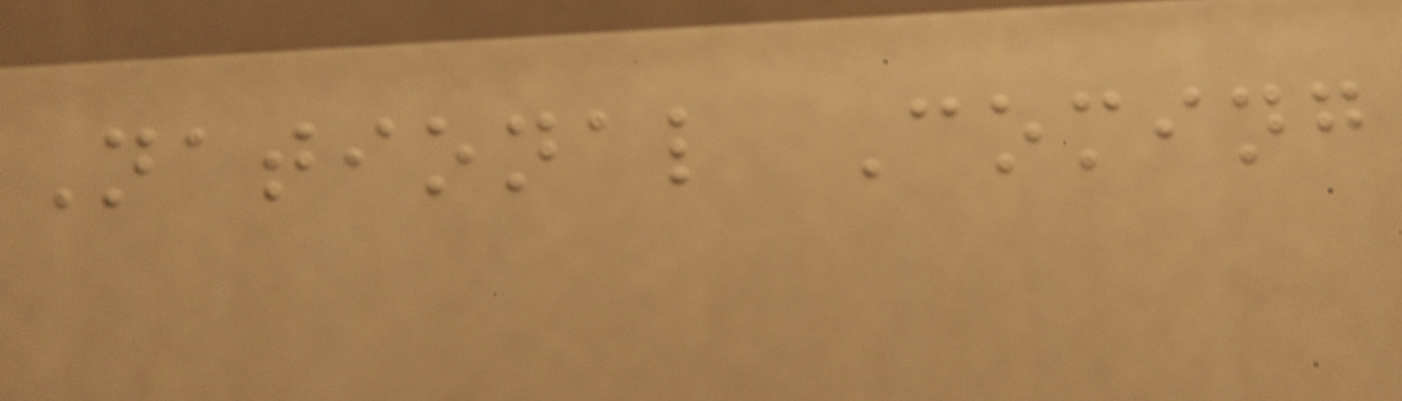National Coming
